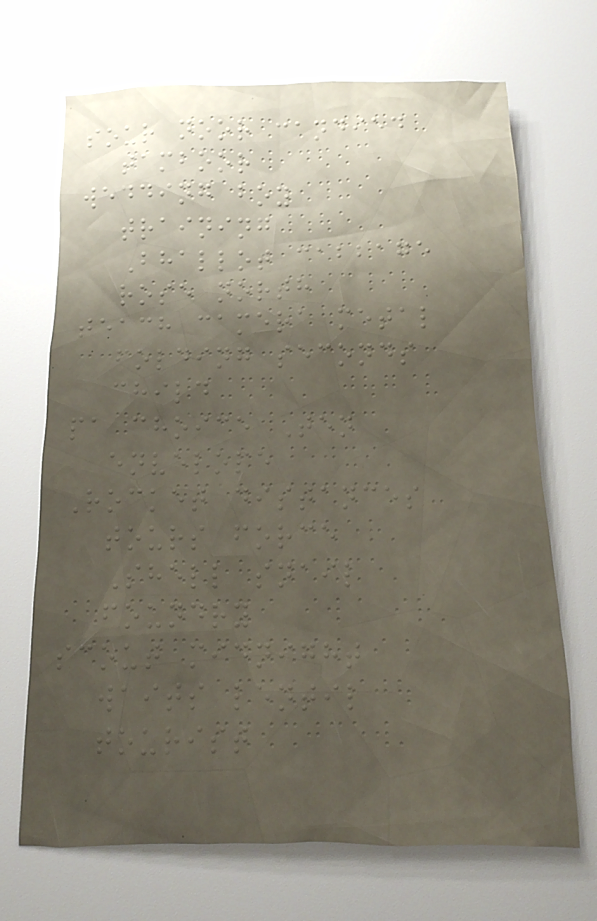sour noor candied
tamboor
wedding boy
training
Bhallot cabbage
rose north
teach camera metal
folding seconds
child
pa choice Ten
envelope
Rocket distances
tours force
Shell snail
foundry
scout midnight
waits lentil
tourist
